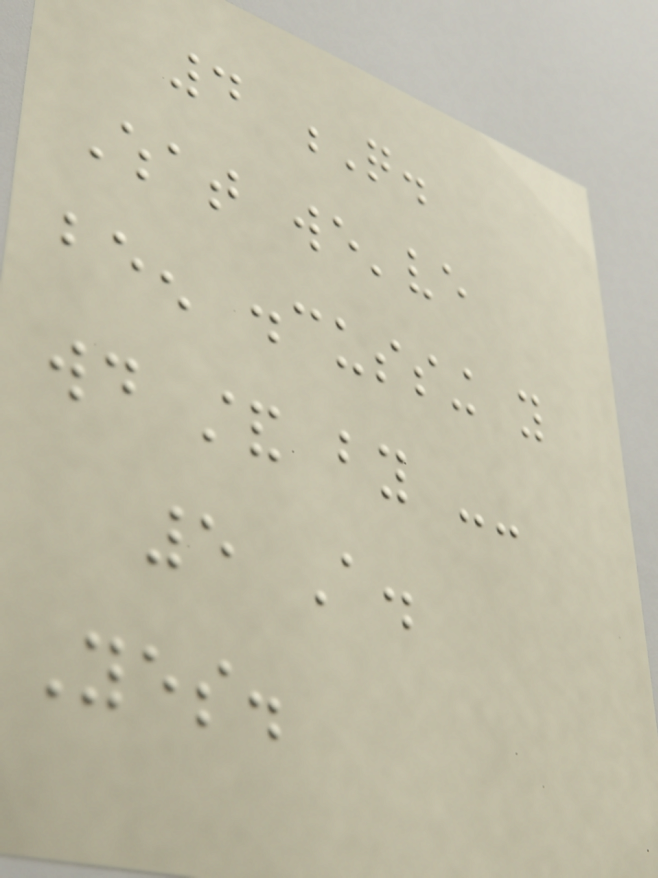4 Q.
What we've
been discussing you
would stand by --
5 A.
Yes.
